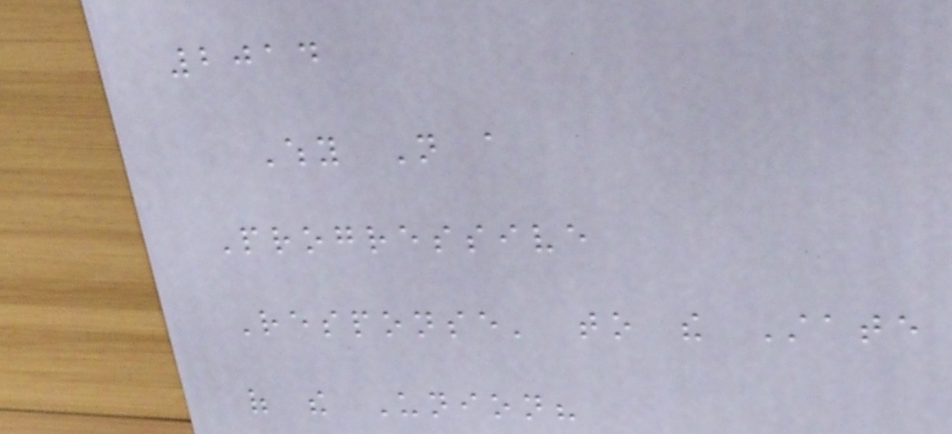2014
Why Not a
Progressive
Response' to the State
of the Union?
